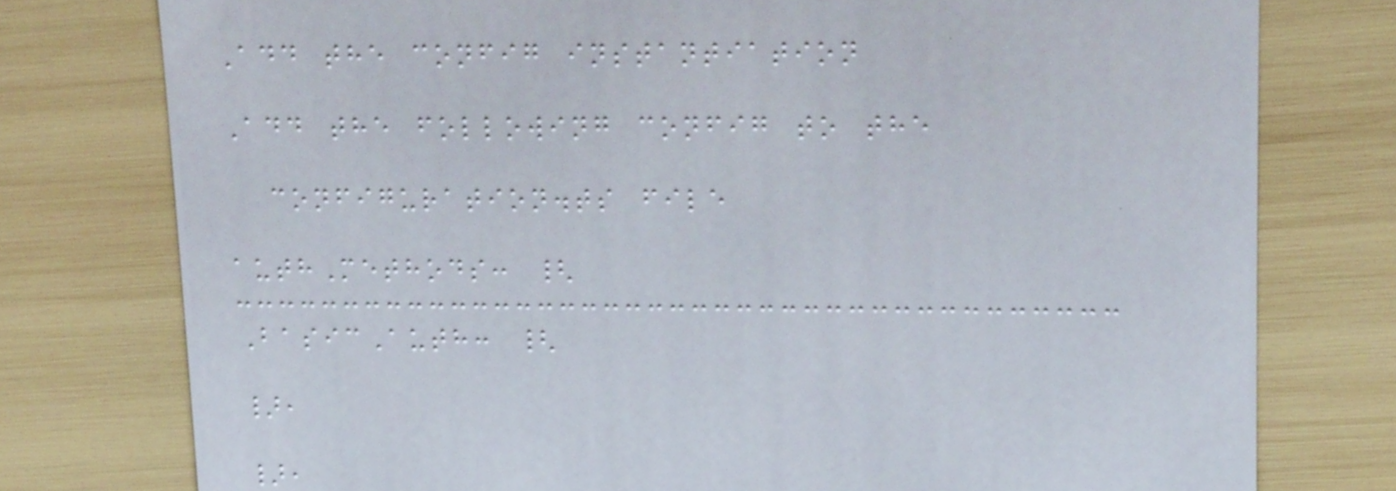Add the config instantiation
Add the following config to the
configuration.ts file
authMethods: {
BasicAuth: {
},
},
